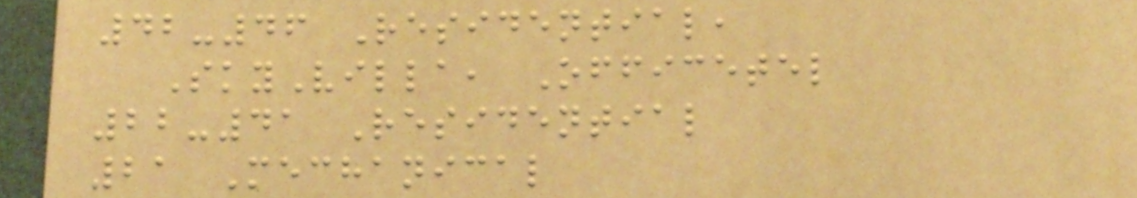42-46 Residential,
SkyVilla, Officetel
22-41 Residential
21 Mechanical
